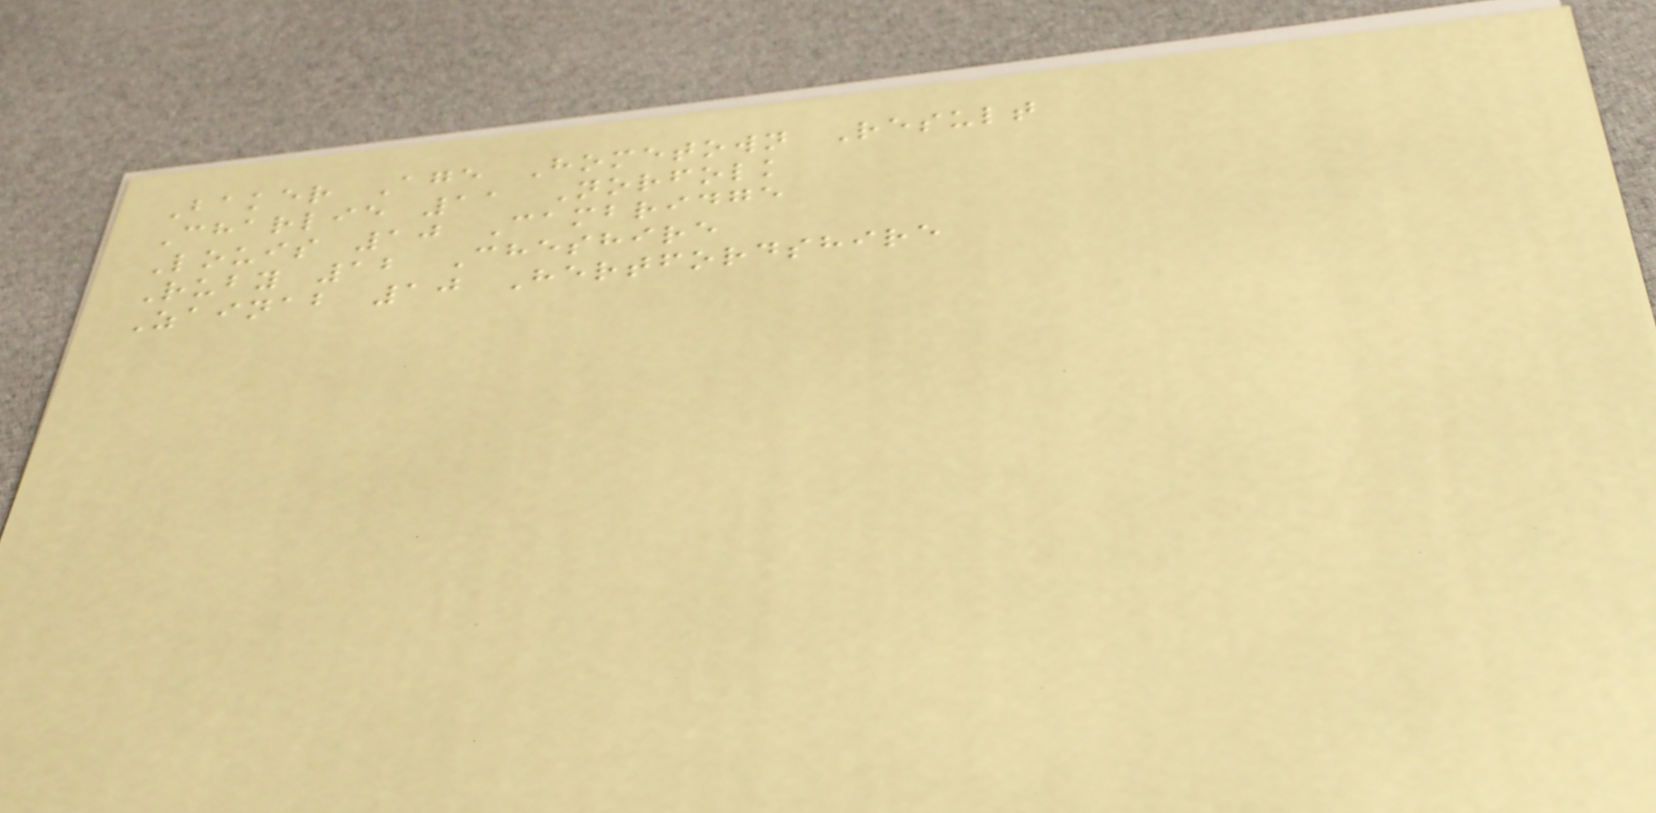Baker Age Hometown Result
Charlie 11 Norfolk
Louis 10 Cambridge
Ruby 12 Cheshire
Zainab 10 Hertfordshire
